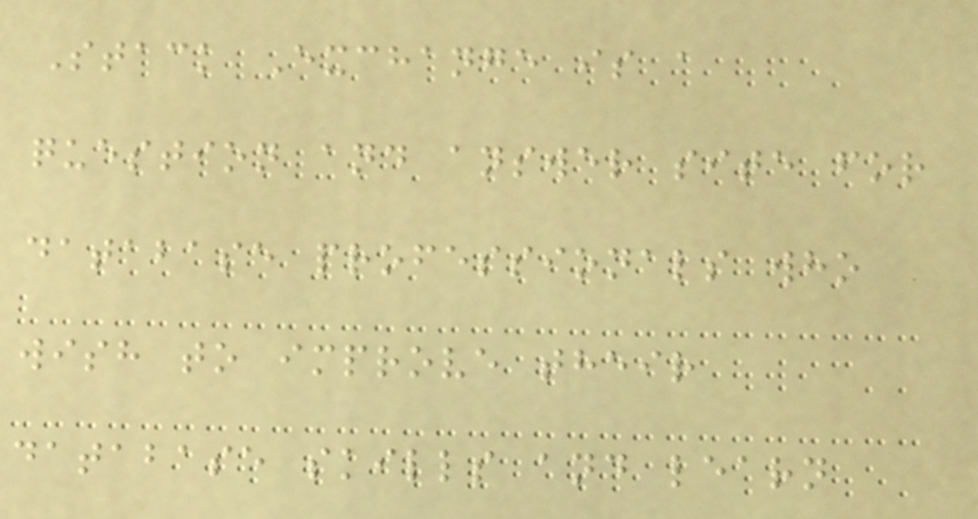Stack Exchange is a
question and answer site for
database professionals who
wish to improve their
database skills and learn
